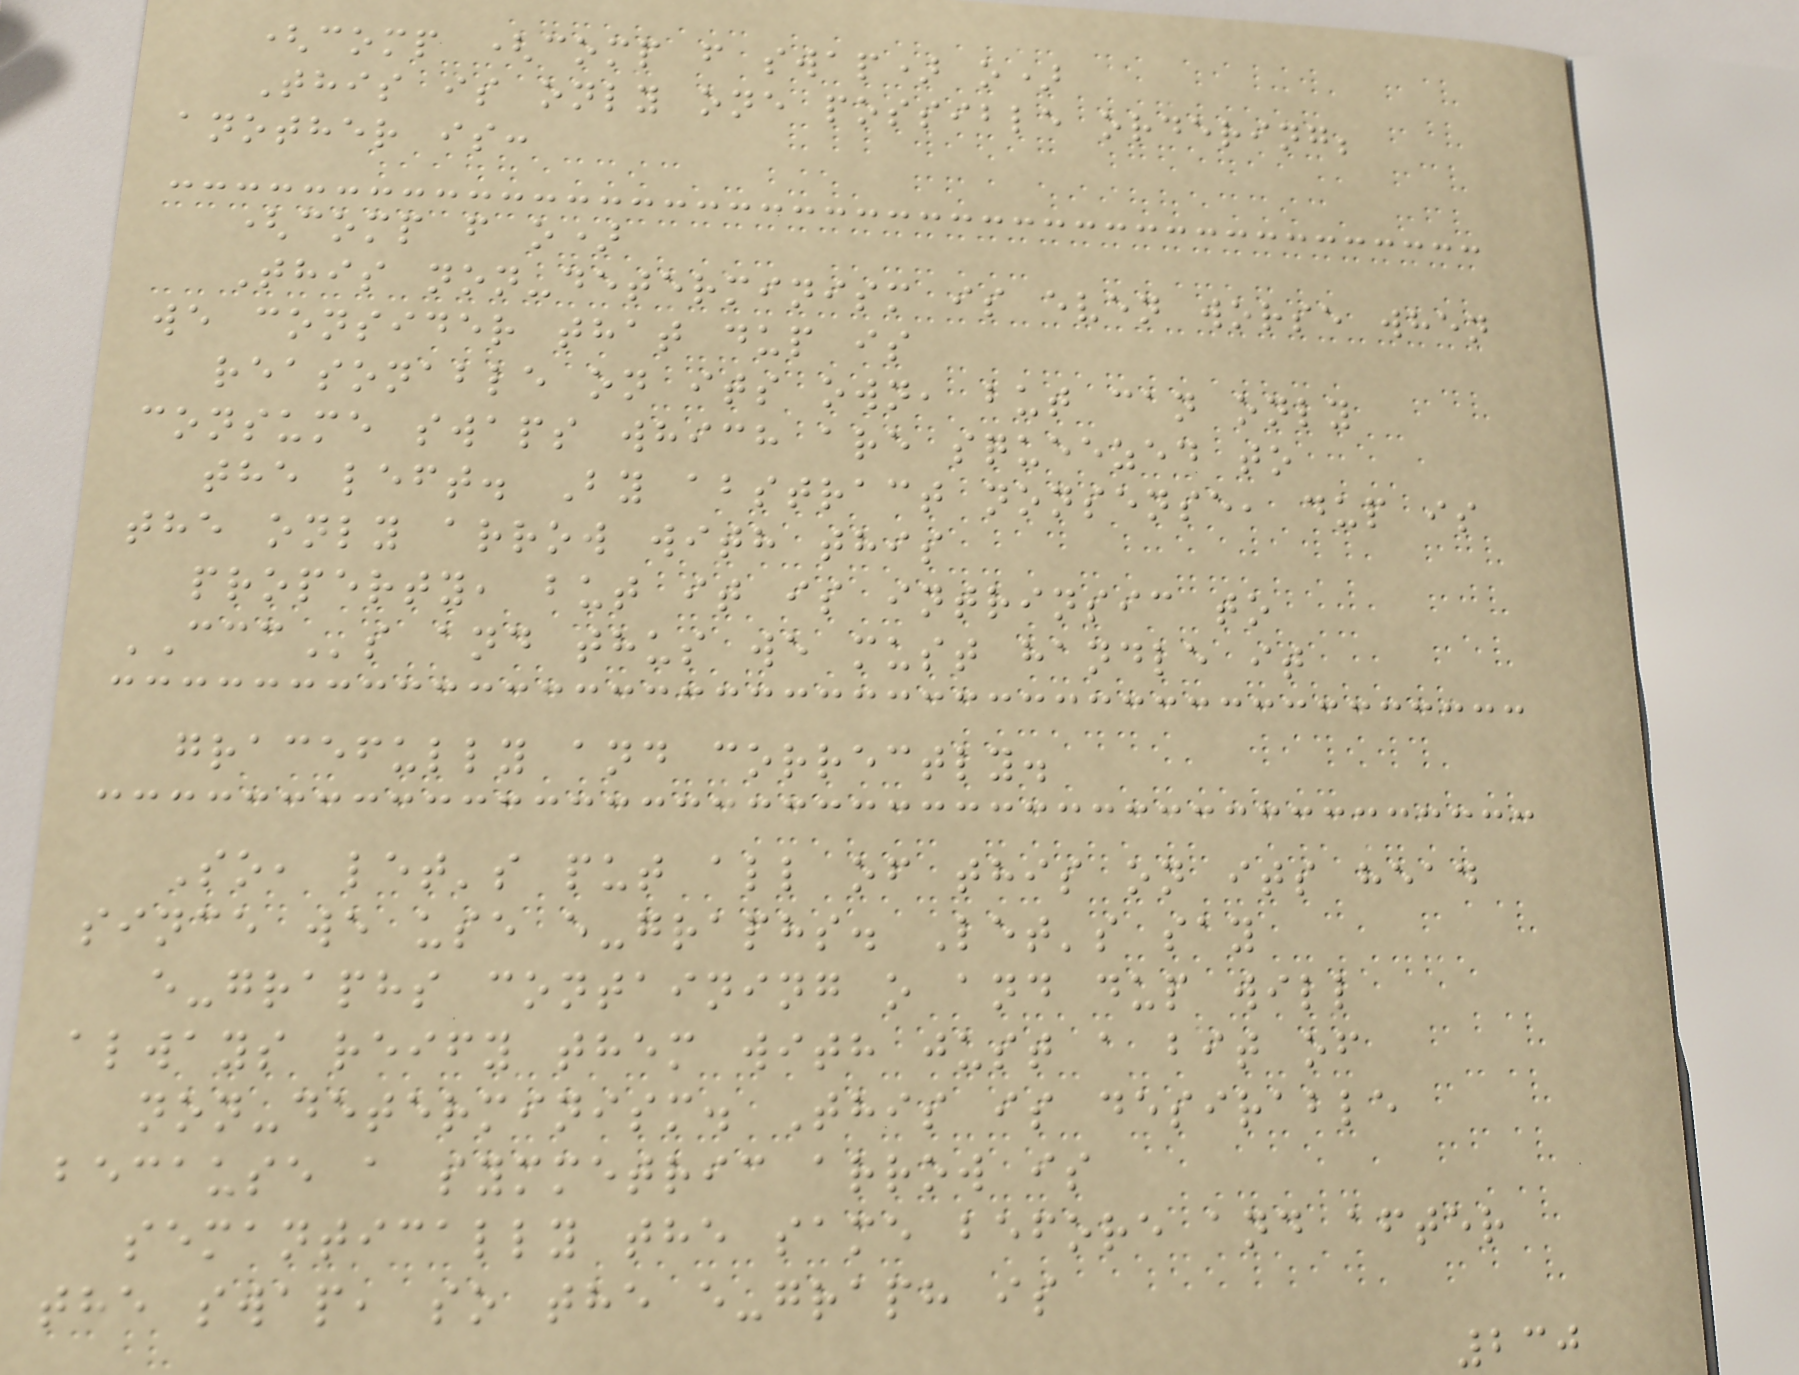(comp (comp f swap) o)
This is only one possible ordering;
another is:
(comp f o)
This non-determinism is even worse when
we consider that dup is
reasonable on its own, but can only
consume swaps which are squeezed to
the left. By abstract nonsense, dup is
the only arrow with this
property, but it is intrinsic to
CCCs and thus we must handle it
gracefully and correctly.
So, let's put all of this on its head
since we use e-graphs. Let's say
e-graphs containing o and dup will
always reify them with just a bit of
non-determinism. This is desirable
because a symmetric arrow is
semantically the same before and after
the swap, so the e-graph is
230
